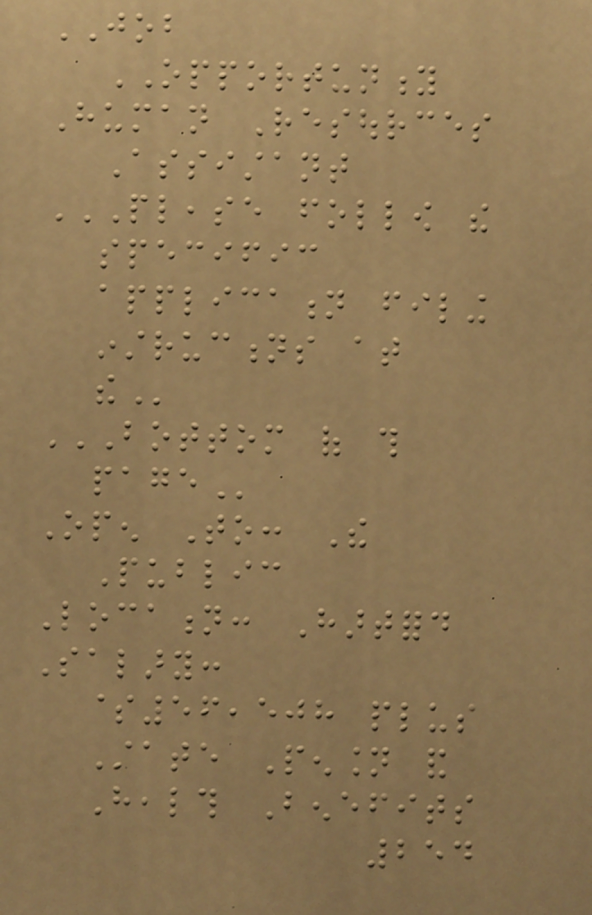JOB
OPPORTUNITY
Human Resources
Assistant
PLEASE FOLLOW THE
SPECIFIC
APPLICATION FILING
INSTRUCTIONS AT
THE
BOTTOM OF THIS
PAGE
Open To: The
Public
Location: Hartford
Salary:
$56,508 plus
State Pension and
Health Benefits
254
